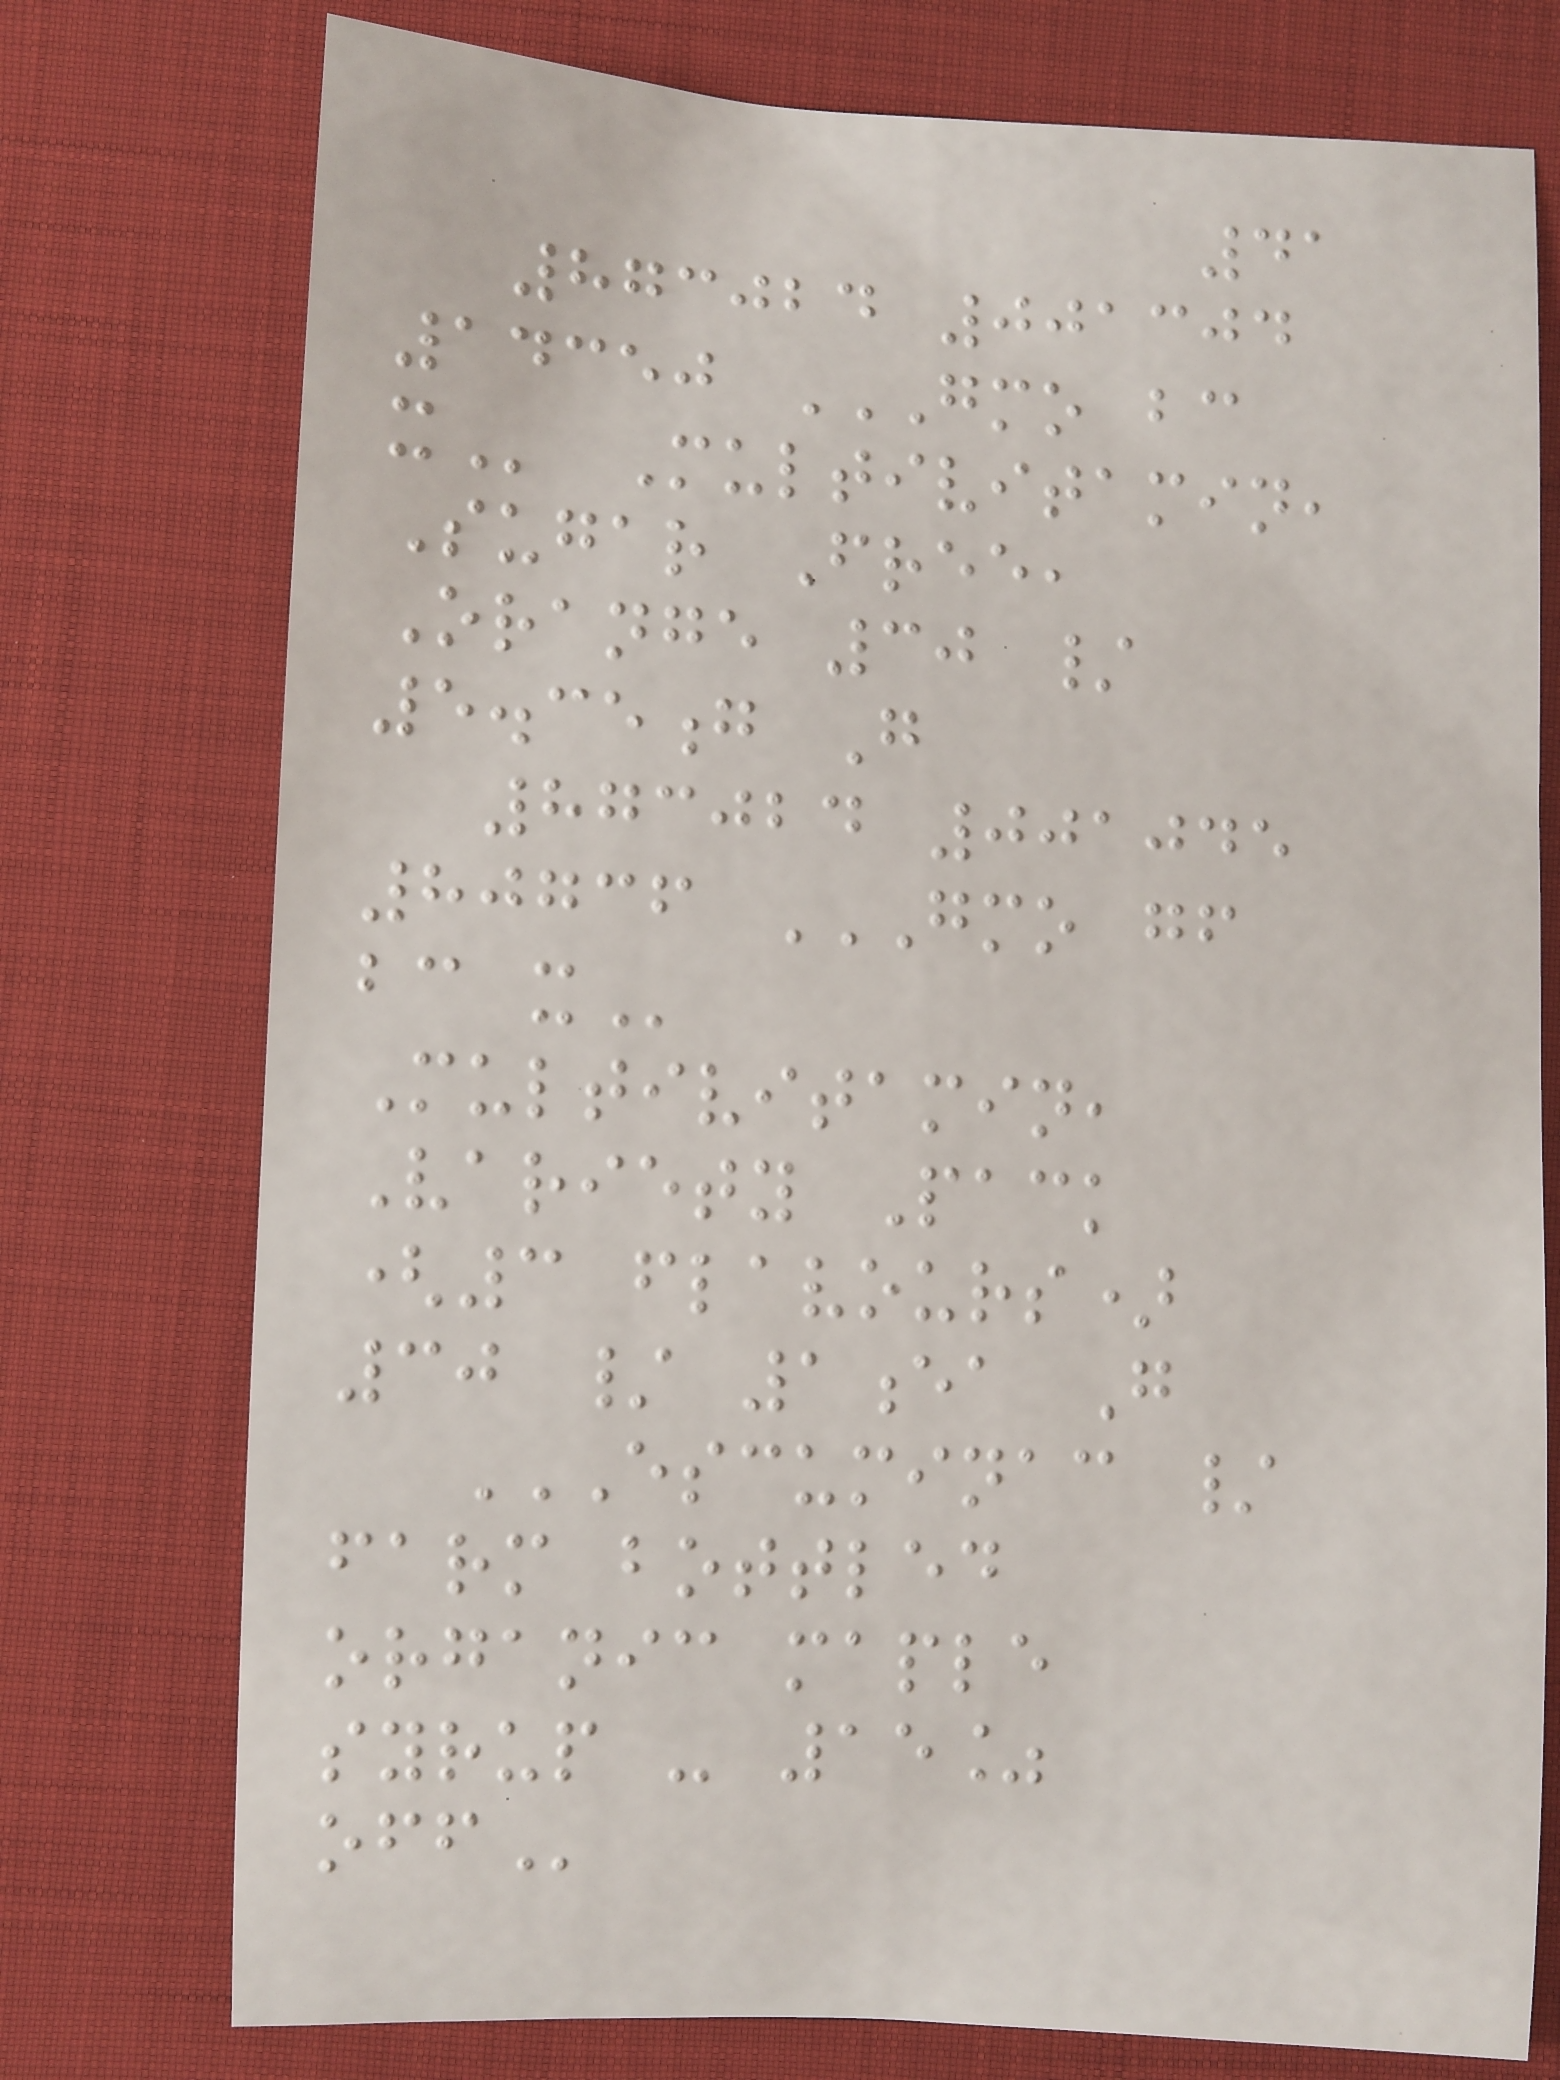41
873024 001304
14350 GMO BC
X Multivitamin,
Sugar Free,
Orange 30 /
5.35g G
873024 001045
80736 GMO GF
BC X
Multivitamin,
Variety Pack
(3 flavours)
30 / 1ea G
ESCUMINAC /
FARM BOTTLED
ORGANIC MAPLE
SYRUP - 15%
OFF
